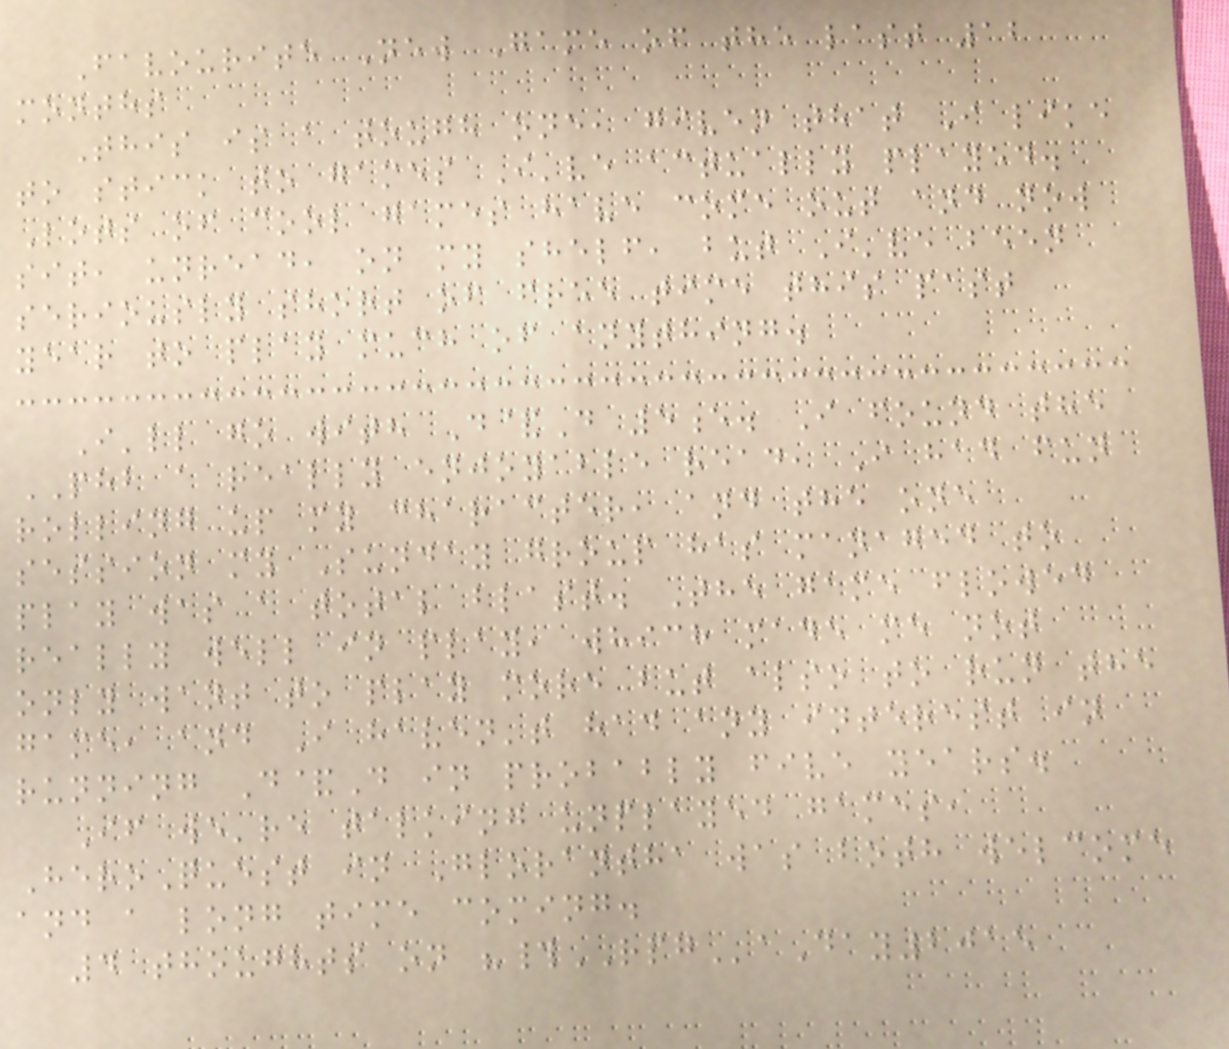Favourite New Game of the last 12
months
This is a tough one, given that I like
to stick to games I've actually played.
Lots of cool games have come out and now
sit, unread, on my shelf, but I've been
seriously short of free time this past
year to play much of anything.
I'll go with D&D 5e. I found the
PHB a really enjoyable read, I had fun
rolling up my character, and the one
session my Sunday group has managed to
play was a total blast. The game flowed
really well in play, which made me not
only want to play more but also to run the
game, and I haven't had any interest in
running D&D in probably five years.
If we're talking unplayed games,
HeroQuest in Glorantha was both welcome
and a long time coming.
4 thoughts on "#RPGaDay2015
